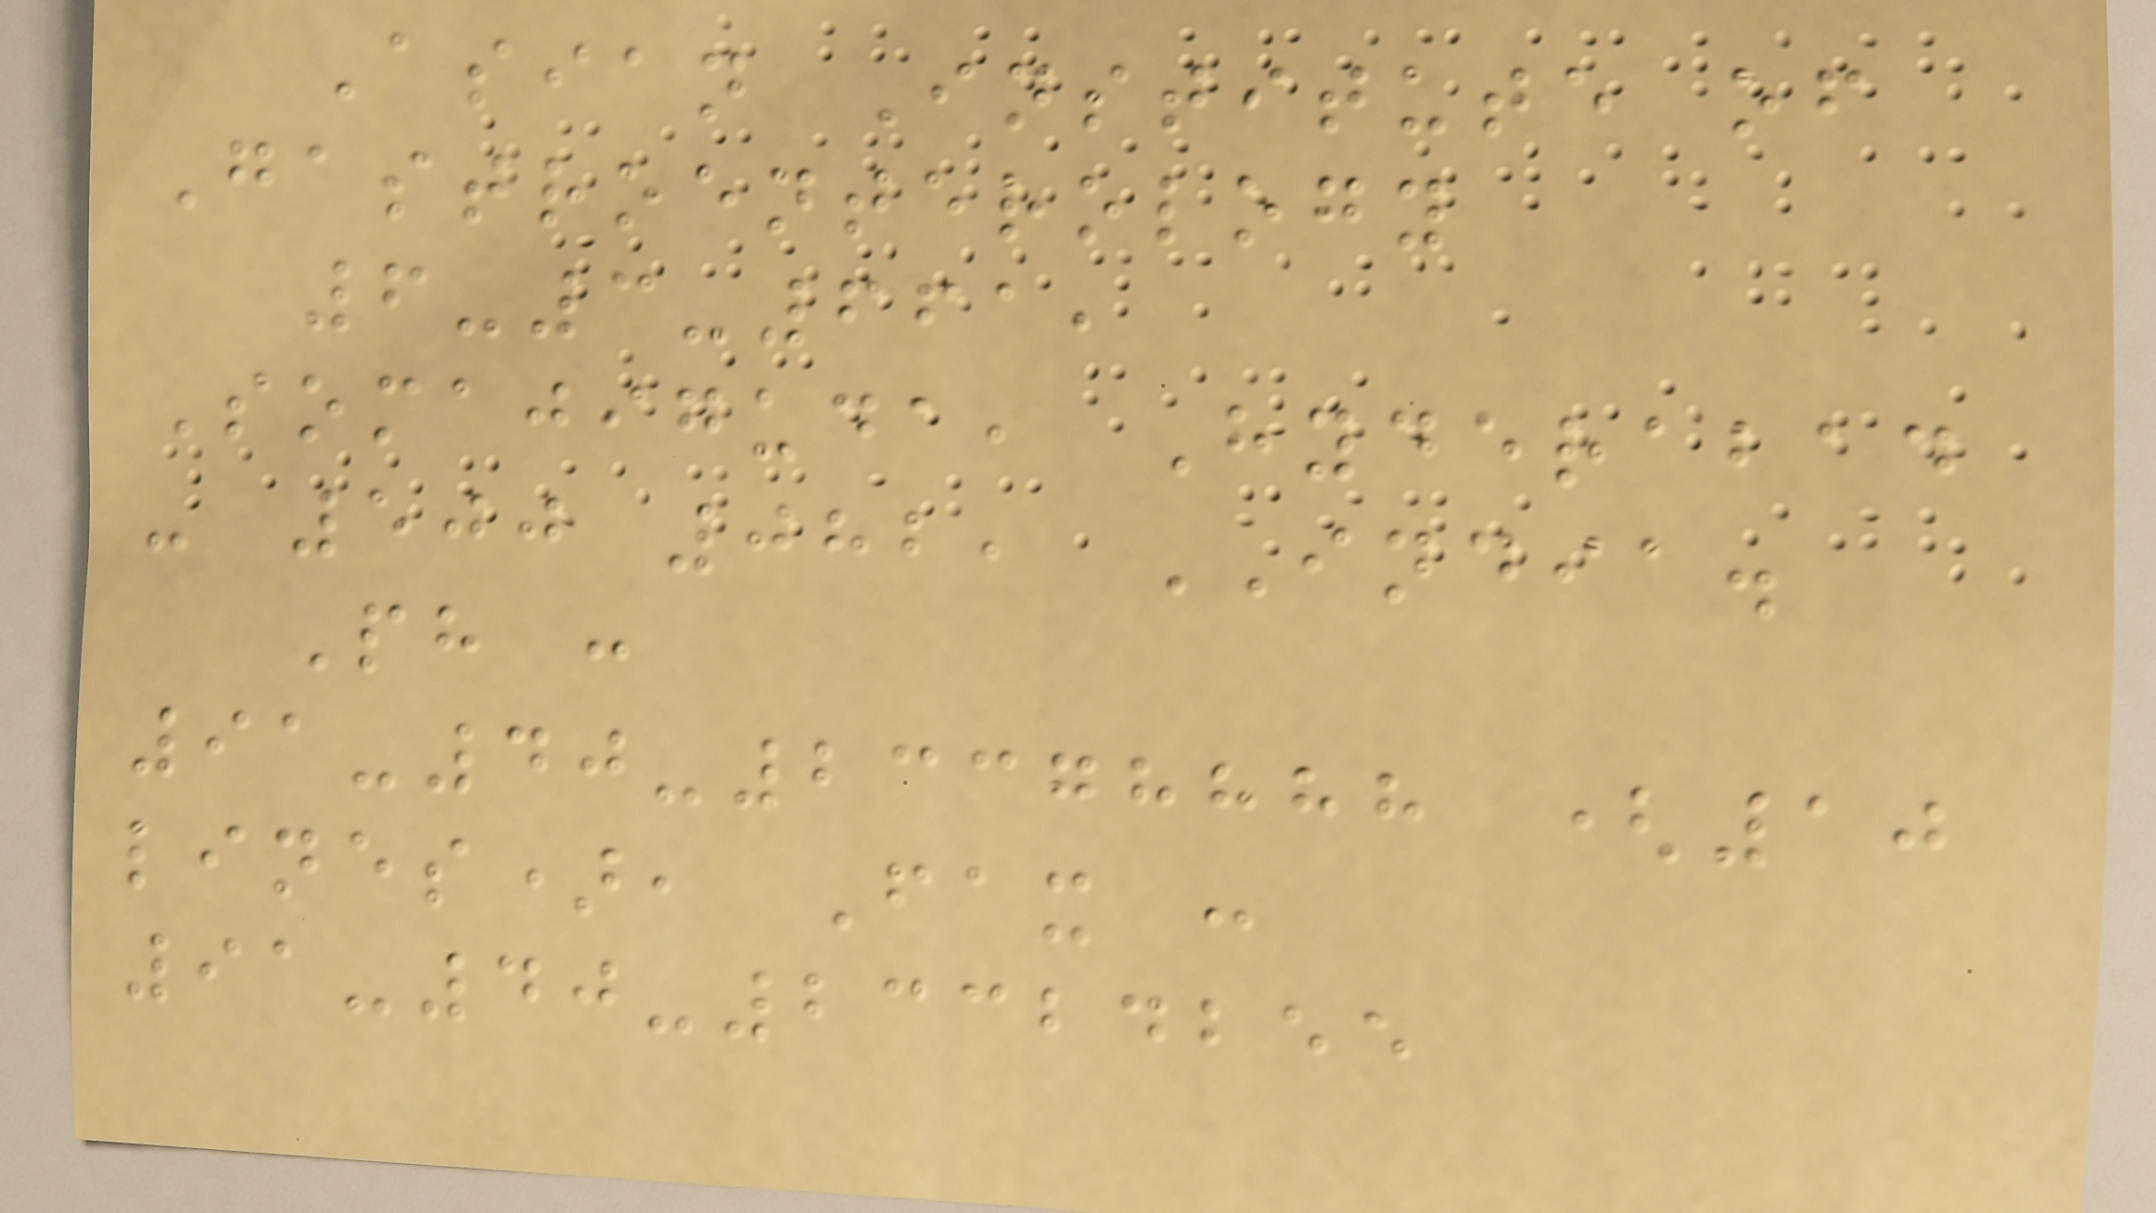Asian Institute of
Gastroenterology
6-3-661,
Somajiguda, Hyderabad
- 500 082, INDIA.
Ph :
91-40-23378888 (10
lines), Fax :
91-40-23324255
